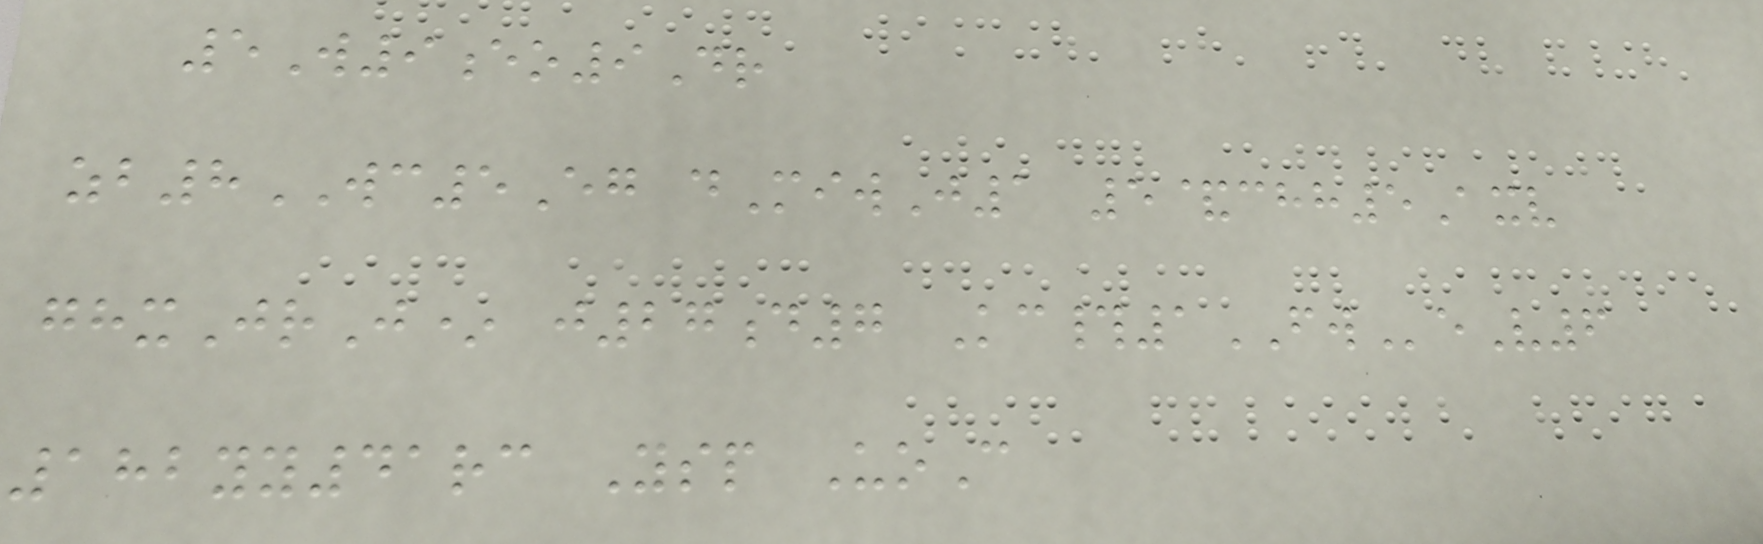5W9eo9Dr
zb8WC5Eg dMiwJ1 5&chh5Axv
ghxJrJ* j27d7 Kc#1FWeV6
182yy41rc Ysp UoC
